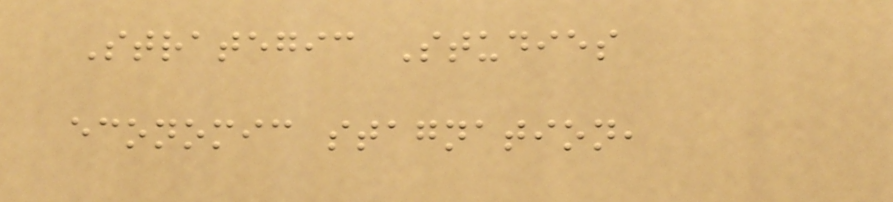Strategic Studies
economic stagnation,
